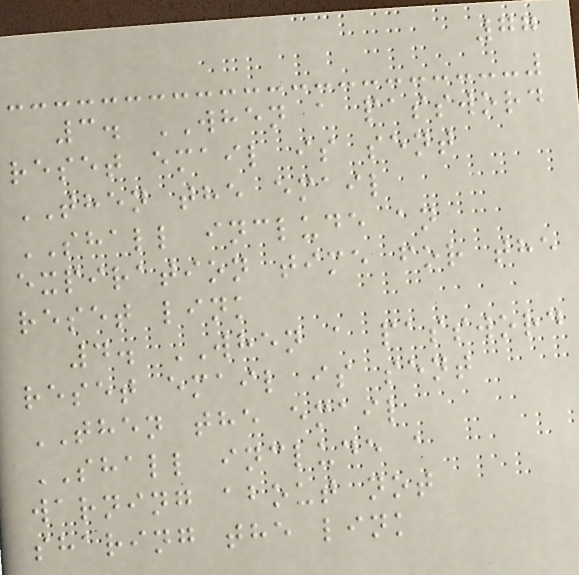77
3. WHEN a password
reset email is sent
THEN the email
SHALL include an
expiration time for the
reset link
4. WHEN a password
reset email is sent
THEN the email
SHALL include a
warning about not
sharing the link
